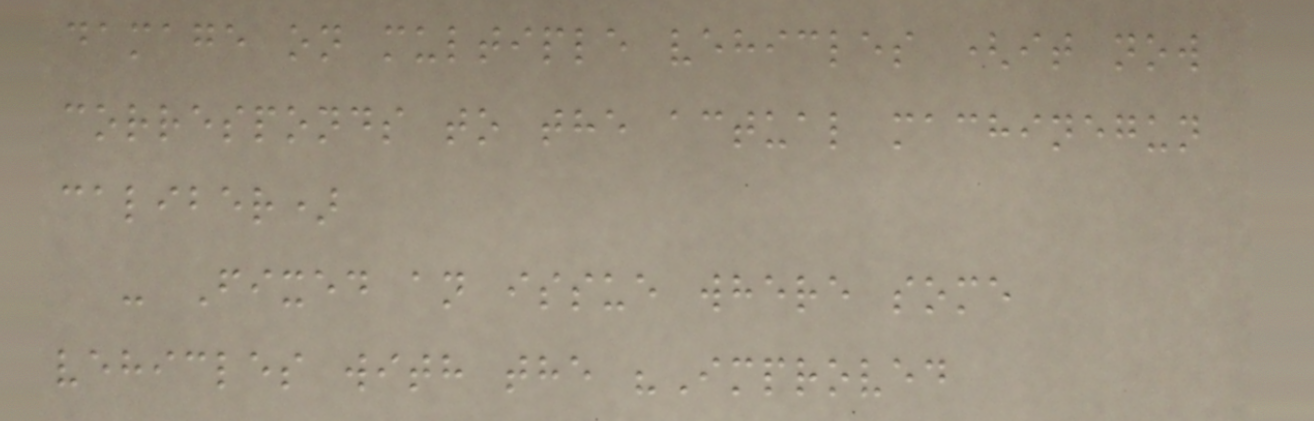damage on multiple vehicles (it now
corresponds to the actual machinegun
caliber)
- Fixed an issue where some
vehicles with the "Improved
